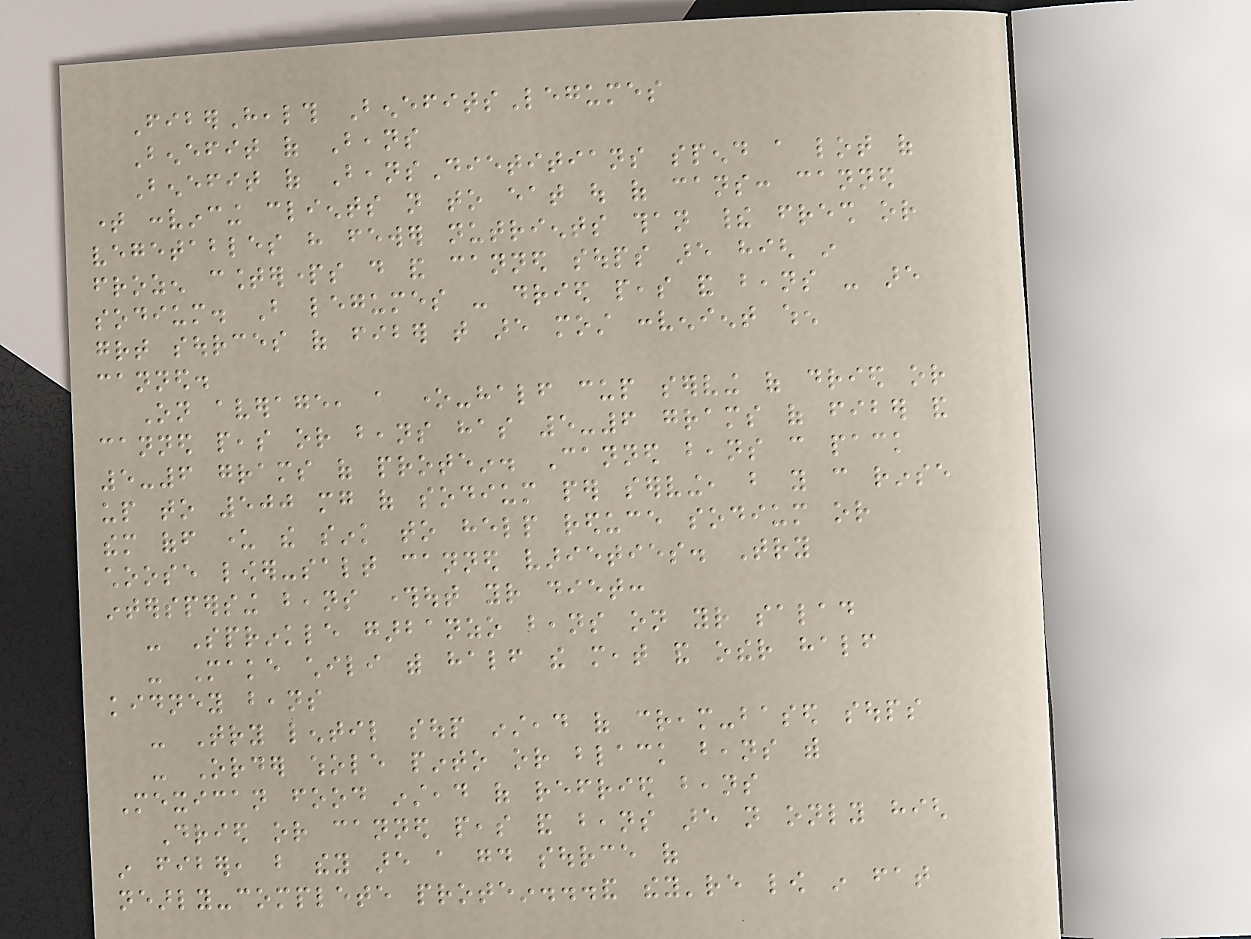FiberHealth BenefitsLegumes
Benefit of Beans
Benefit of BeansDietitians spend a lot of
time convincing clients not to eat out of cans: canned
vegetables have fewer nutrients than their fresh or
frozen counterparts do and canned soups are high in
sodium. But legumes - dried peas and beans - are
great sources of fiber that are most convenient when
canned.
On average, a one-half cup serving of dried or
canned peas or beans has 5-6 grams of fiber and
5-6 grams of protein. Canned beans can pack
up to 500 mg of sodium per serving, but you can rinse
them off under the sink to help reduce sodium or
choose lower-salt canned varieties. Try
interspersing beans throughout your diet:
- Sprinkle garbanzo beans on your salad
- Make chili with half the meat and other half
kidney beans
- Try lentil soup instead of cream-based soups
- Order whole pinto or black beans with
Mexican food instead of refried beans
Dried or canned peas and beans are not only high
in fiber, but they are a good source of
nearly-complete protein...and they're low in fat
